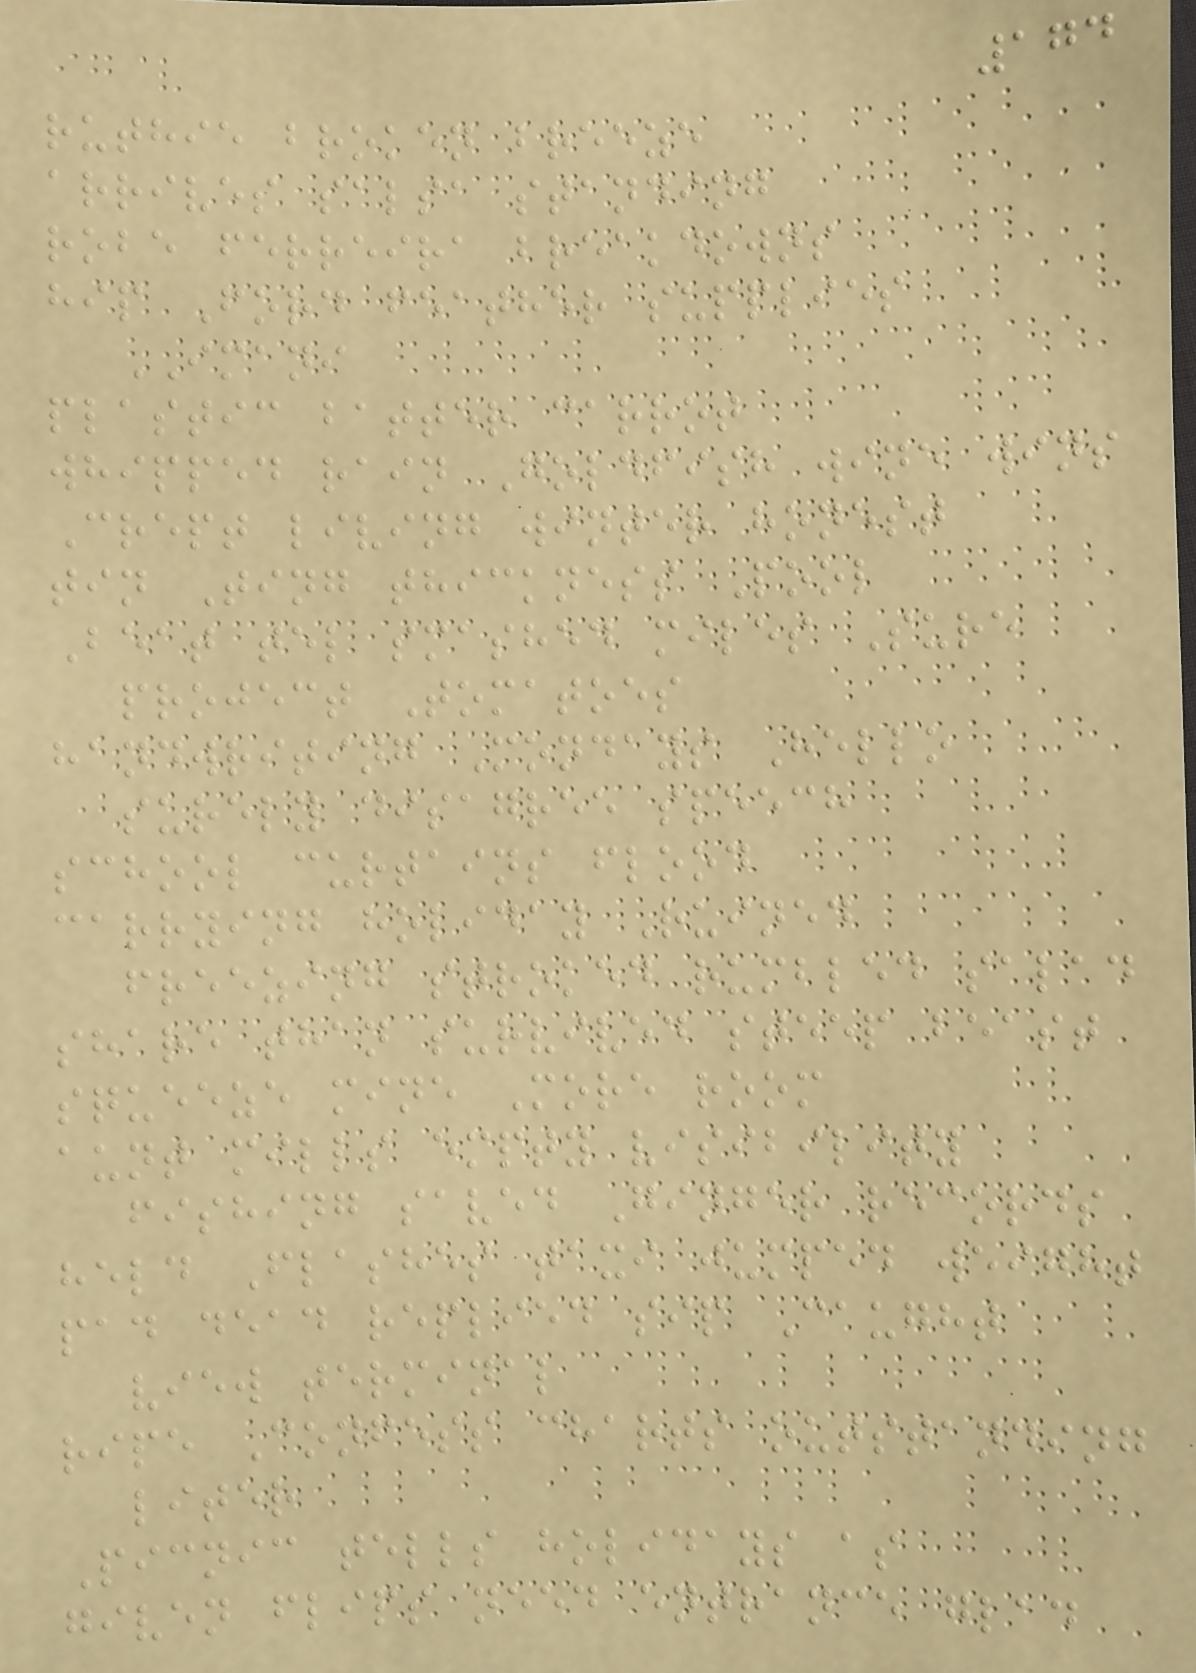174
ruthie broken breeze
arrives salsa standing
robe ferreira breakdowns
hip Ford feather supplies
IMANI
plastic batter carrot
whipped rain Goldfish wine wins
Crept living winter honest
tin Ting thickness Pool
Beat tel smashed miles Sure
project Tomatoes
handwriting Mondays Hello
surely disagree speech
school curtains flood
carrying holiday Ruined
freezing stroked rumbled salad
share than survived steep beast
squeeze mine More room
aunt mills empty visibility
fishing saved Ginger records
held Flashes taxi jumped weight
pad dead replied sip Caught
view terminal
ripe Confess charts outstanding
liter
Picnic tells holidays as
given flips need entrance glad
